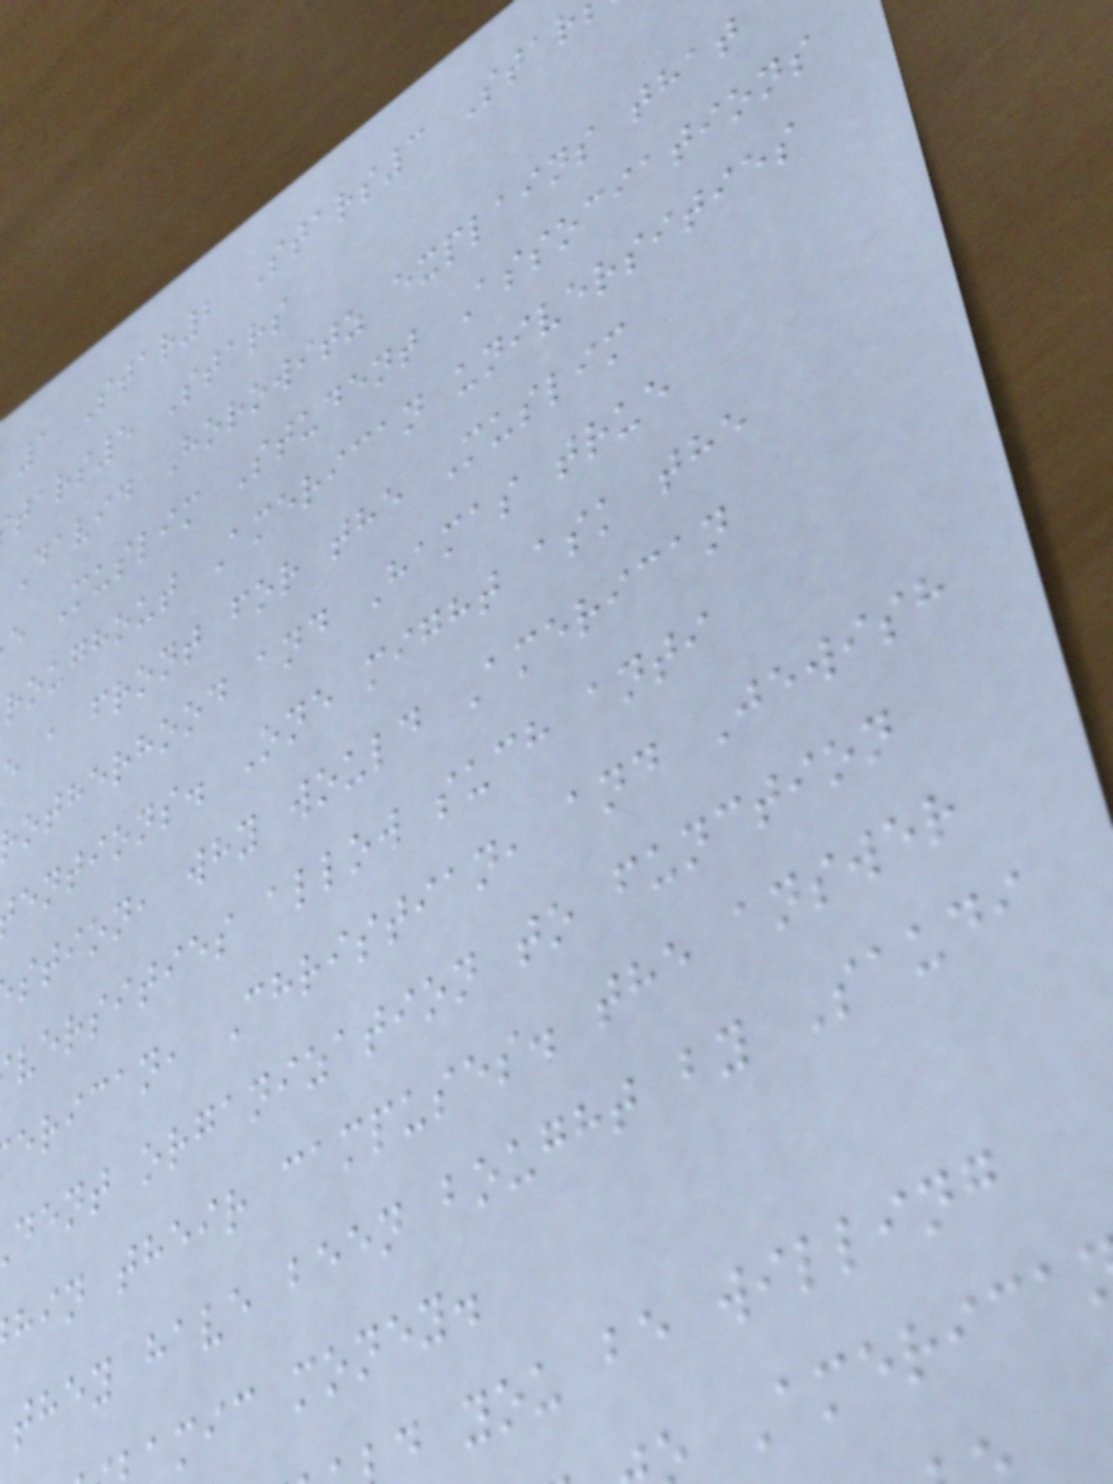1 Star2 Stars3 Star
tars5 Stars
David Horowitz explains that
e Muslim Student Associations
roughout American universities
e a front for the Muslim
otherhood and Hamas true
entions. One might ask the
stion, why would American
versities allow such anti
erican, Christian, and Jewish
dent organization to function
hin their campuses. the answer
they have been bought by Saudi
amic money.
d you be willing
